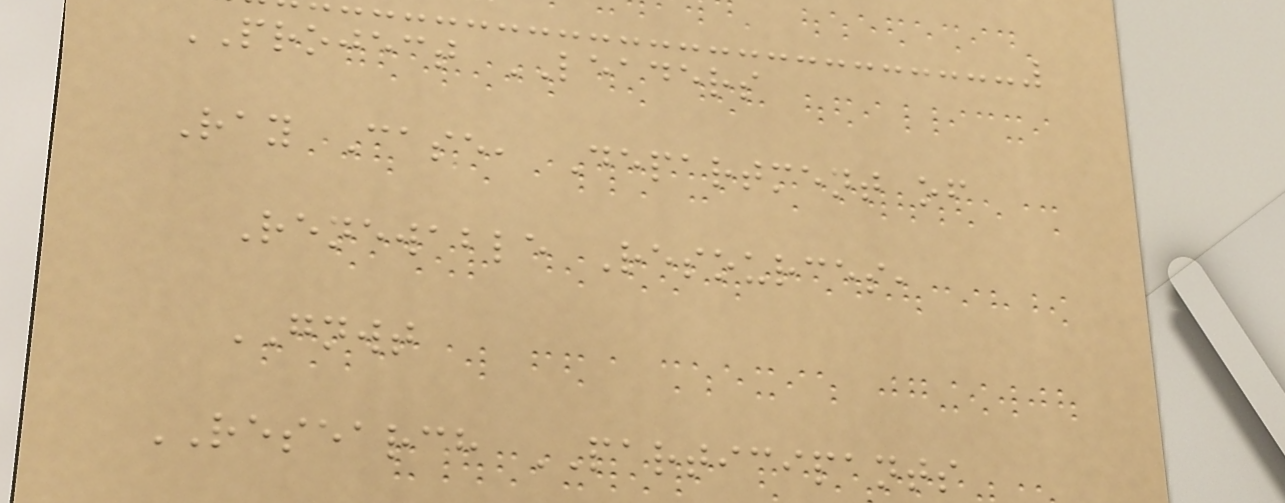PROJECT LEADERS
Ray Case, Department of
Renewable Resources,
GNWT
RESEARCH PARTICIPANTS
